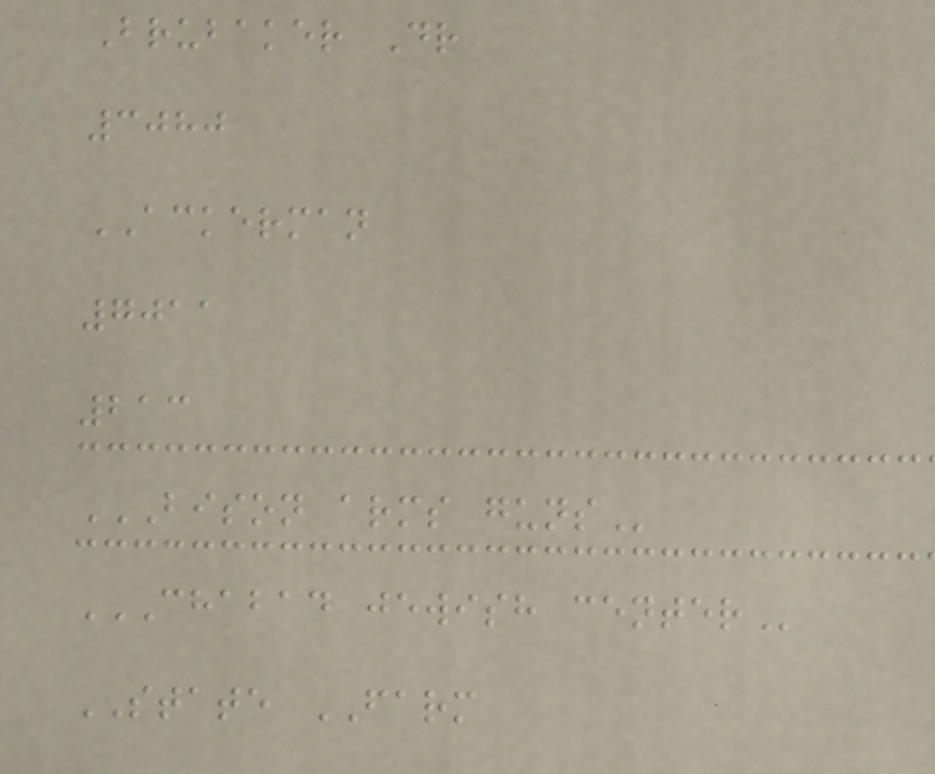Brubaker Dr
3080
ACKERMAN
7011
213
BISON ARMS GUNS
CHABAD JEWISH CENTER
STATE FARM
